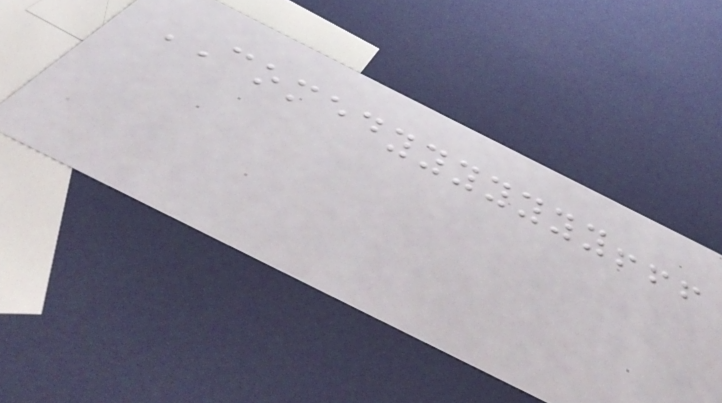COMEDYYYYYYY!!!
